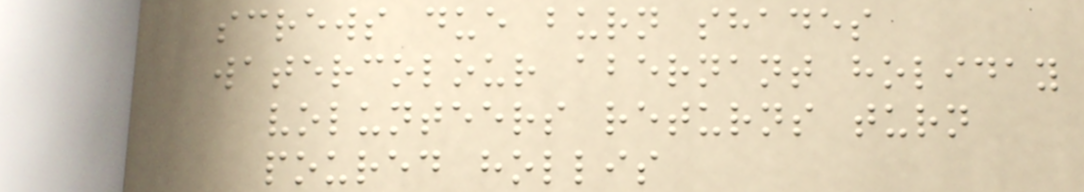screws due burn shades
watercolour abernant holiday
volunteers returns turn
poured hollis
